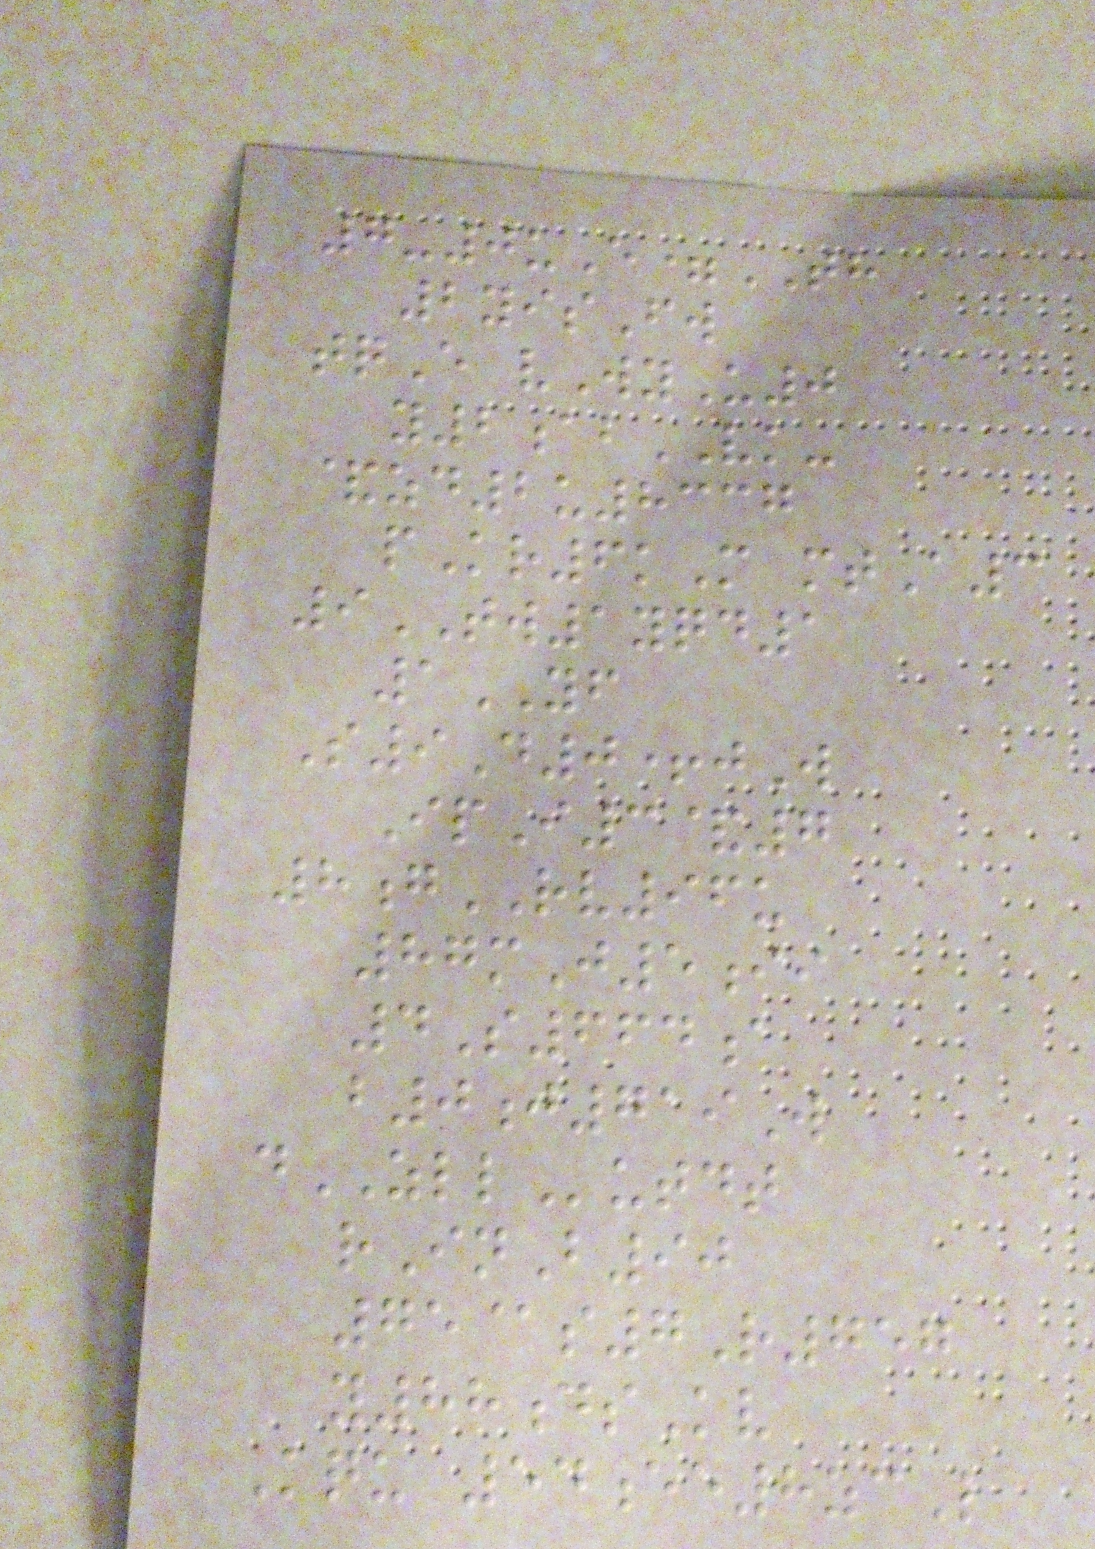7-0uE=TH
2yisFw
tqE vWyU0
y2abVK-
&zd2u8337
pKr6kM mtA3
9TW1yqd1
1YF
S9D0+jW
IpI3&7
8gRV96u
87mJ5ii
4S664a
b0j719W
dZLLutdt
rInB90
75@s7R757
y88dsKv
Kqu 54ee8zcL
